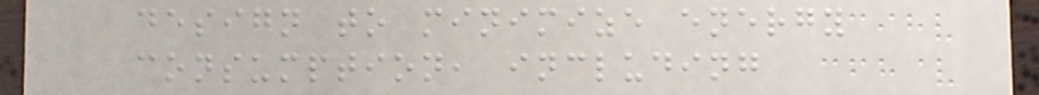design to minimize energy
consumption, including
